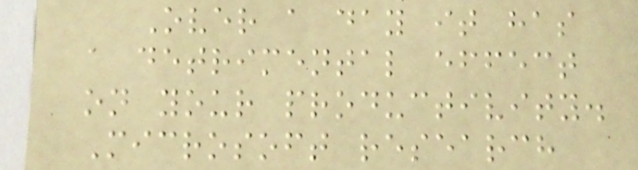Over a day it has
a detrimental effect
on your productivity.
Microsoft research
